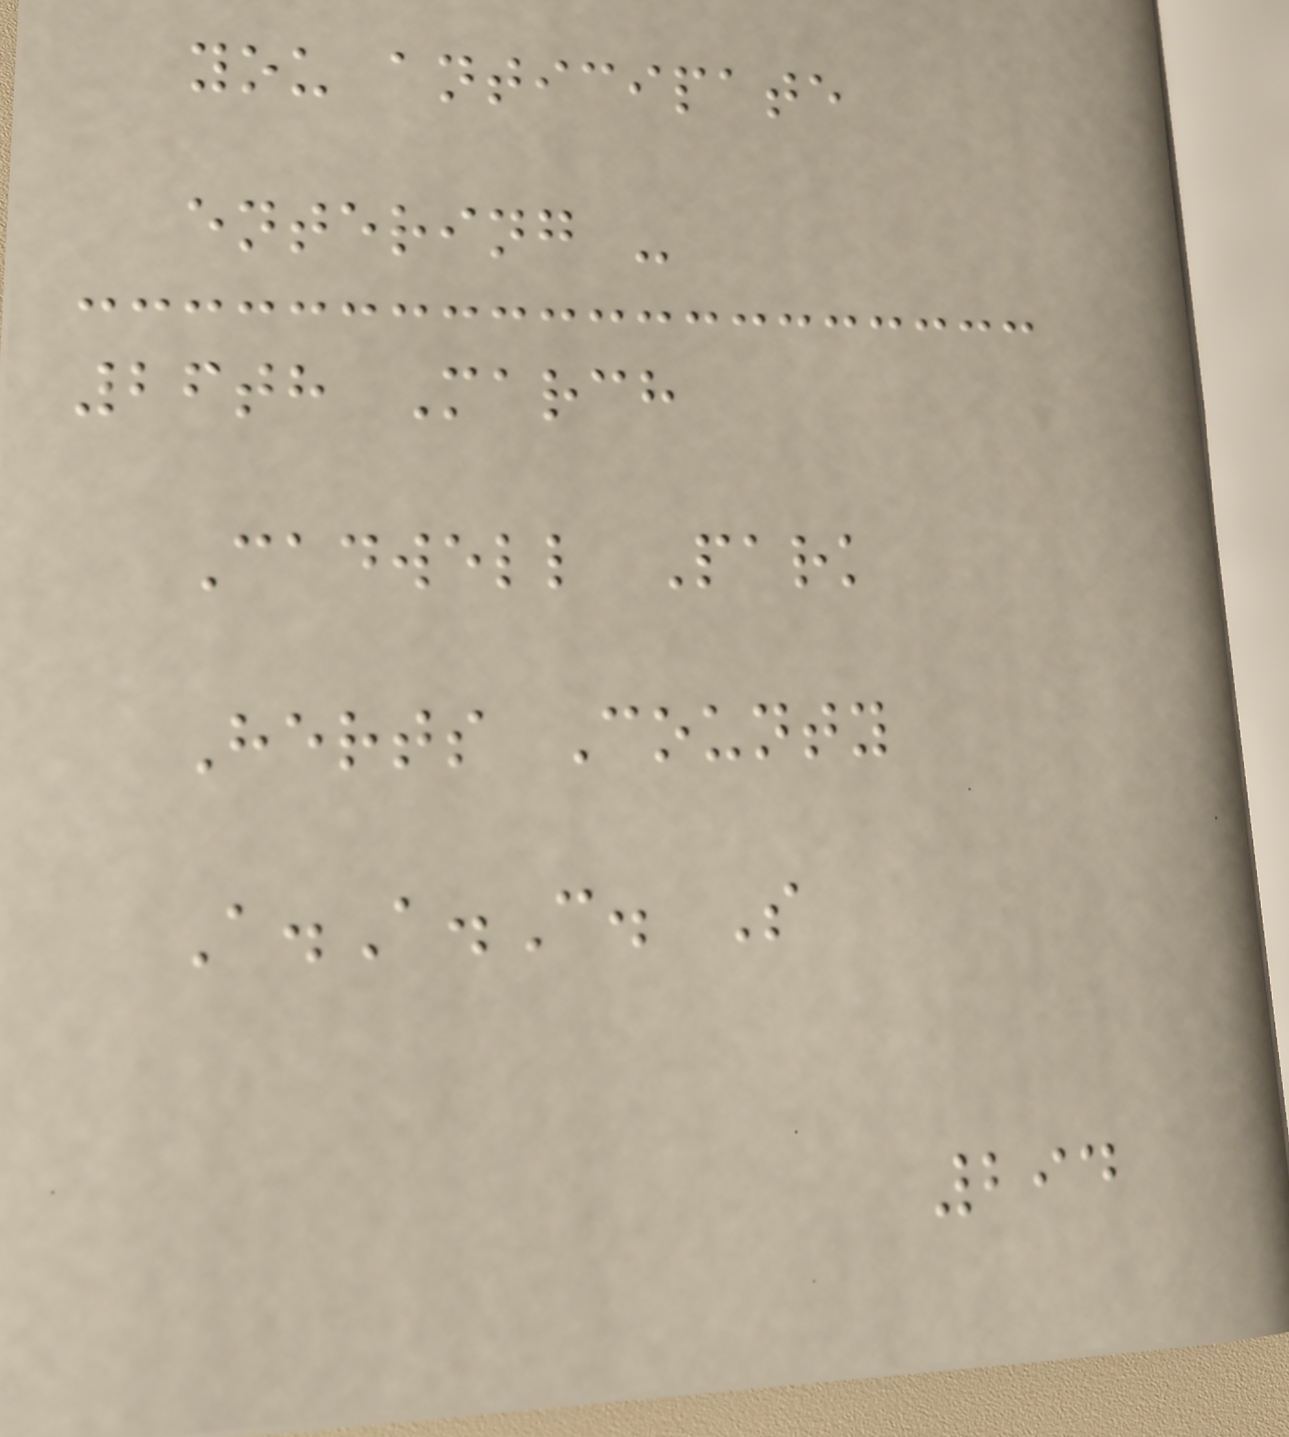you anticipate
entering -
26th March
Cadwell Park
Herts County
A.A.C. S
294
